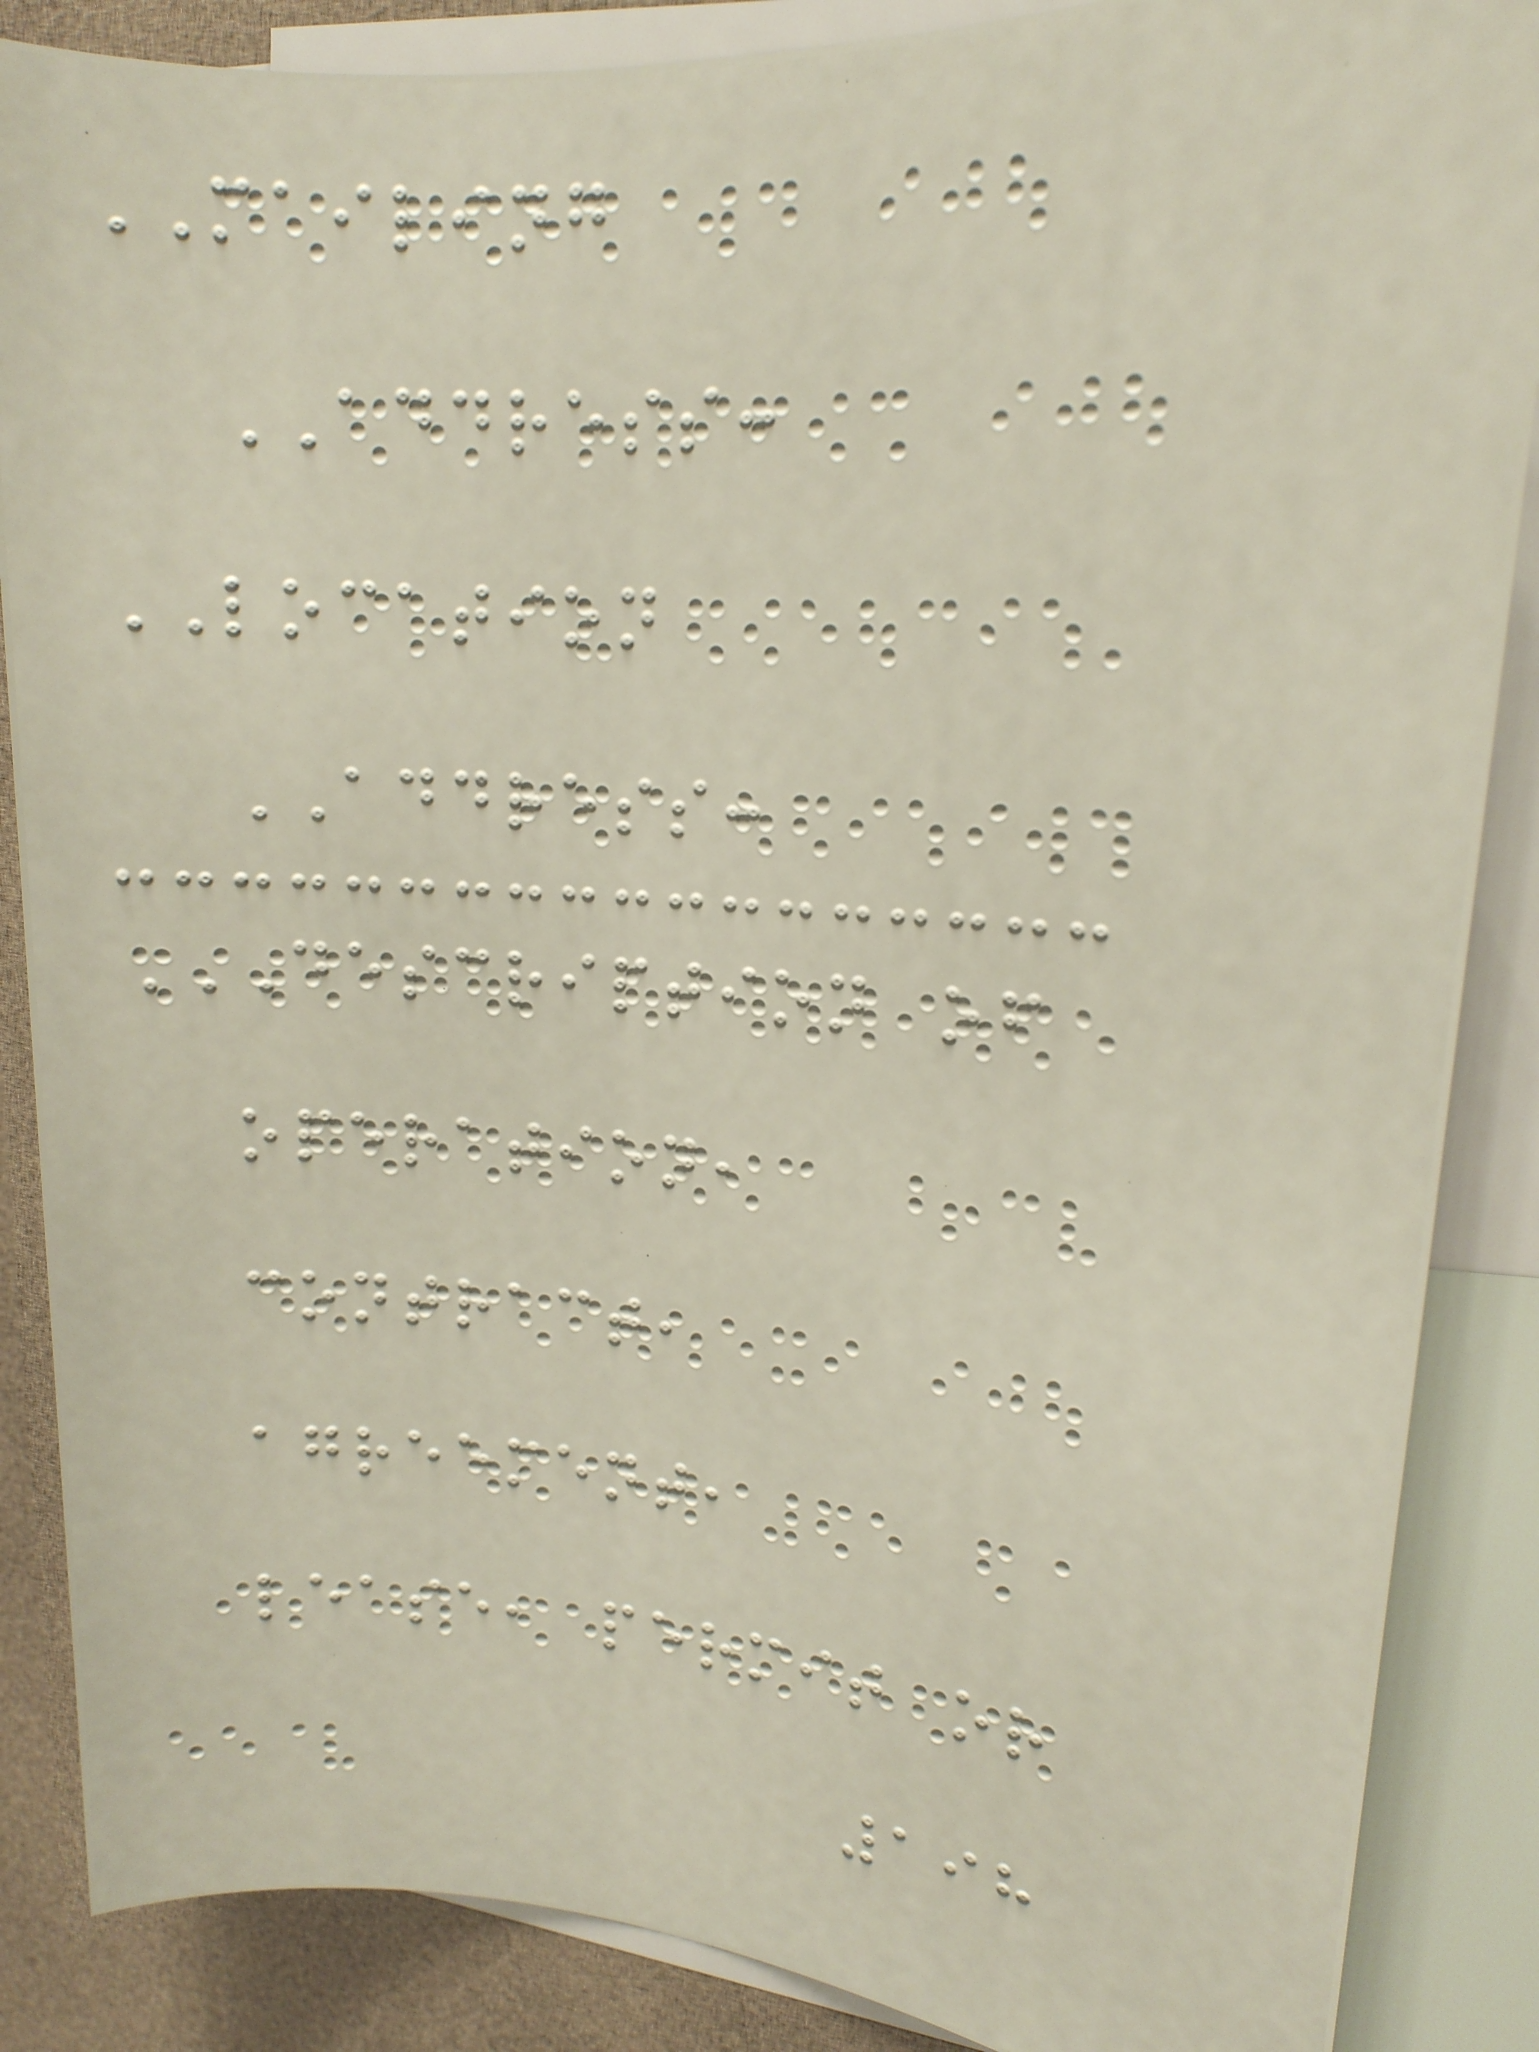MAILING
ADDRESS:
LOCATION
ADDRESS:
DESCRIPTION OF
OPERATION,
CONTRACT,
AGREEMENT,
LEASE, PERMIT OR
198
